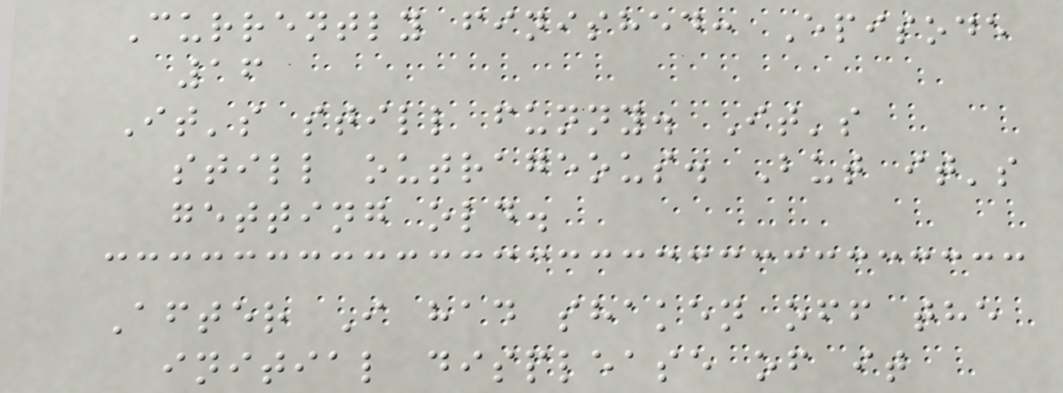Currently finished: Episode
16
It's still funny. It's
still outrageous. But it's
getting old.
After I had shaken off the
initial displease of it
